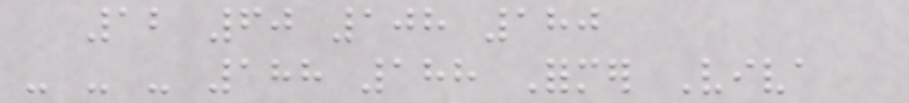12 60 108 180
- - - 188 188 Former Viva
